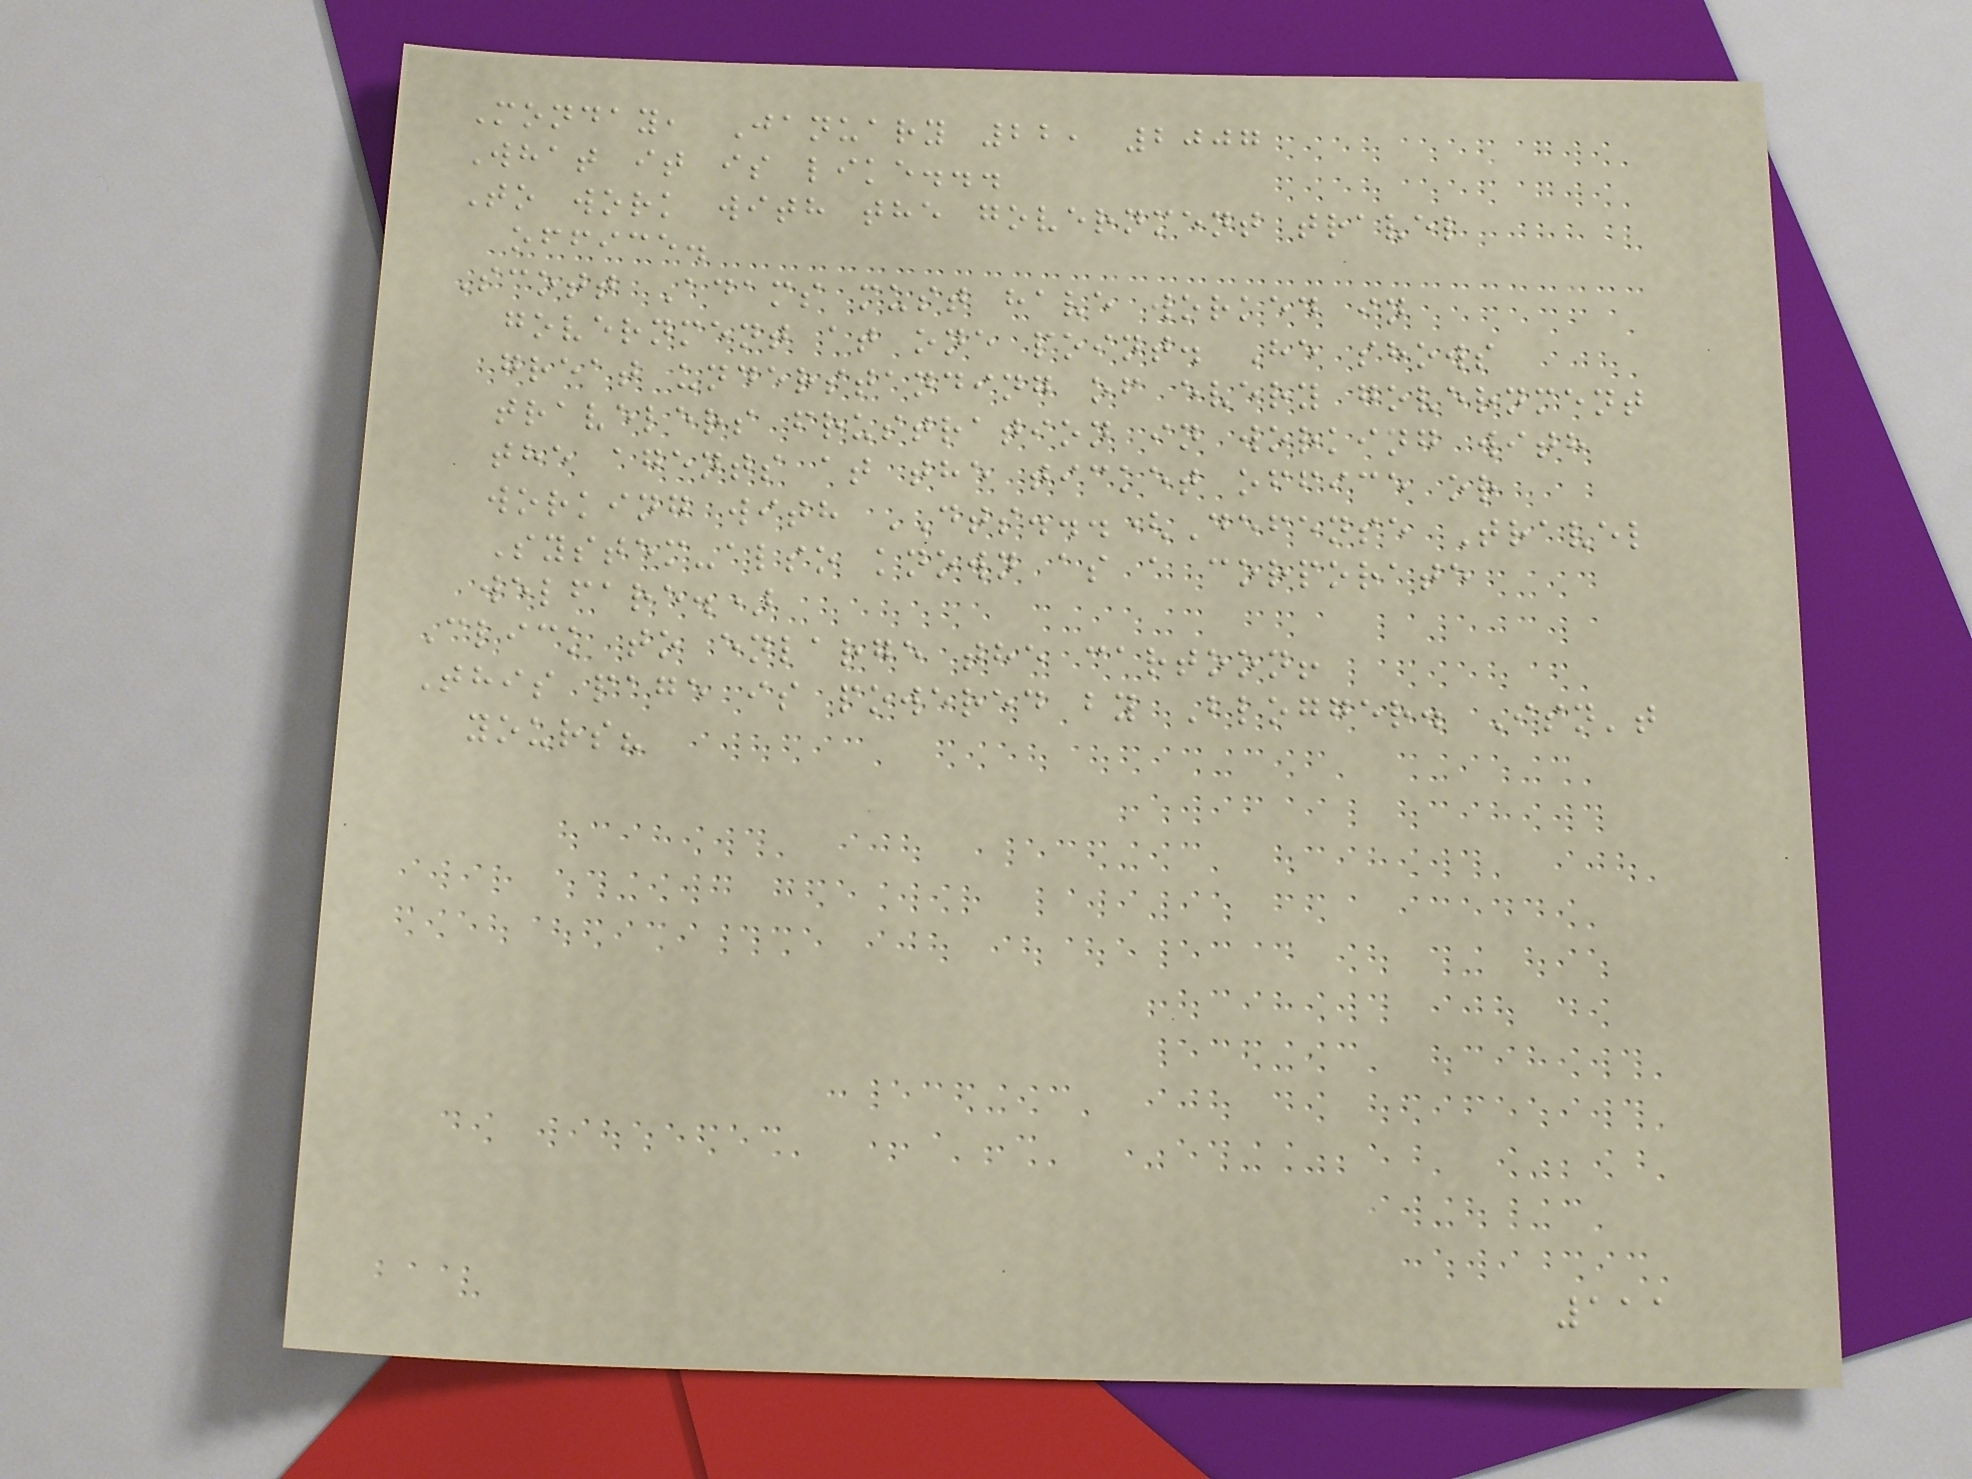Monday, January 22, 2007
What it is like...
To work with the government travel
office.
Scott Adams must have worked in
government at one point. He shows
great understanding of every government
travelers frustration in working with
the agents at the ticket office or
working with DTS...(Defense Travel
System-also known as a corporate
welfare.)
Click to enlarge the cartoon!
This page is powered by Blogger. Isn't
yours?
111
